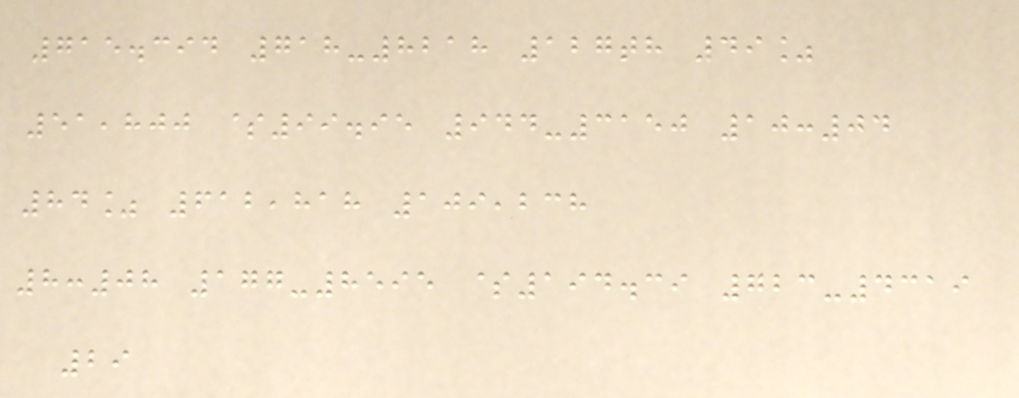715.394 718-8218 127th 49%
51,800 $99.95 944-3150 10:04
84% 612,818 109,238
8:08 177-8595 $194.39 723-4319
29
